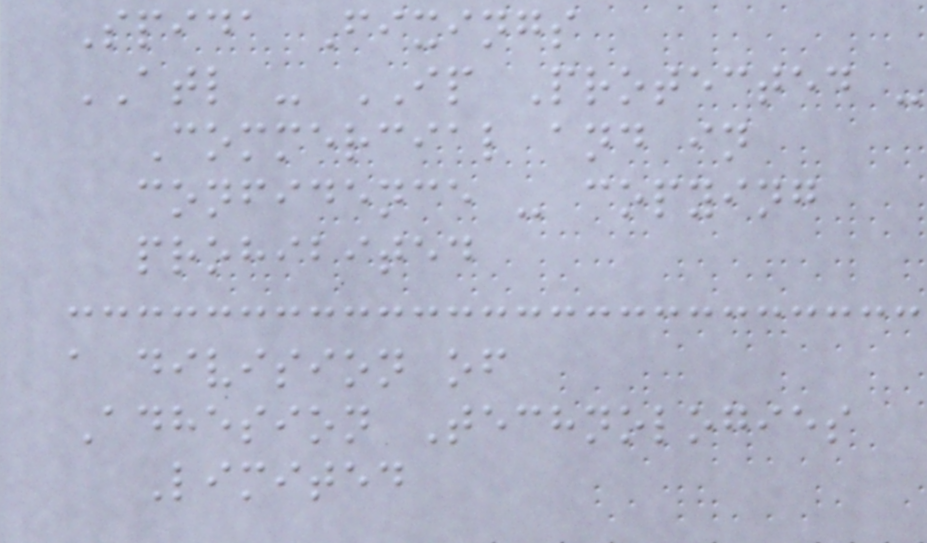Spida Fixings
ATL - IP Protected -
Commercial and in
confidence - copying
prohibited
a division of
Adhesion Technologies
Limited
